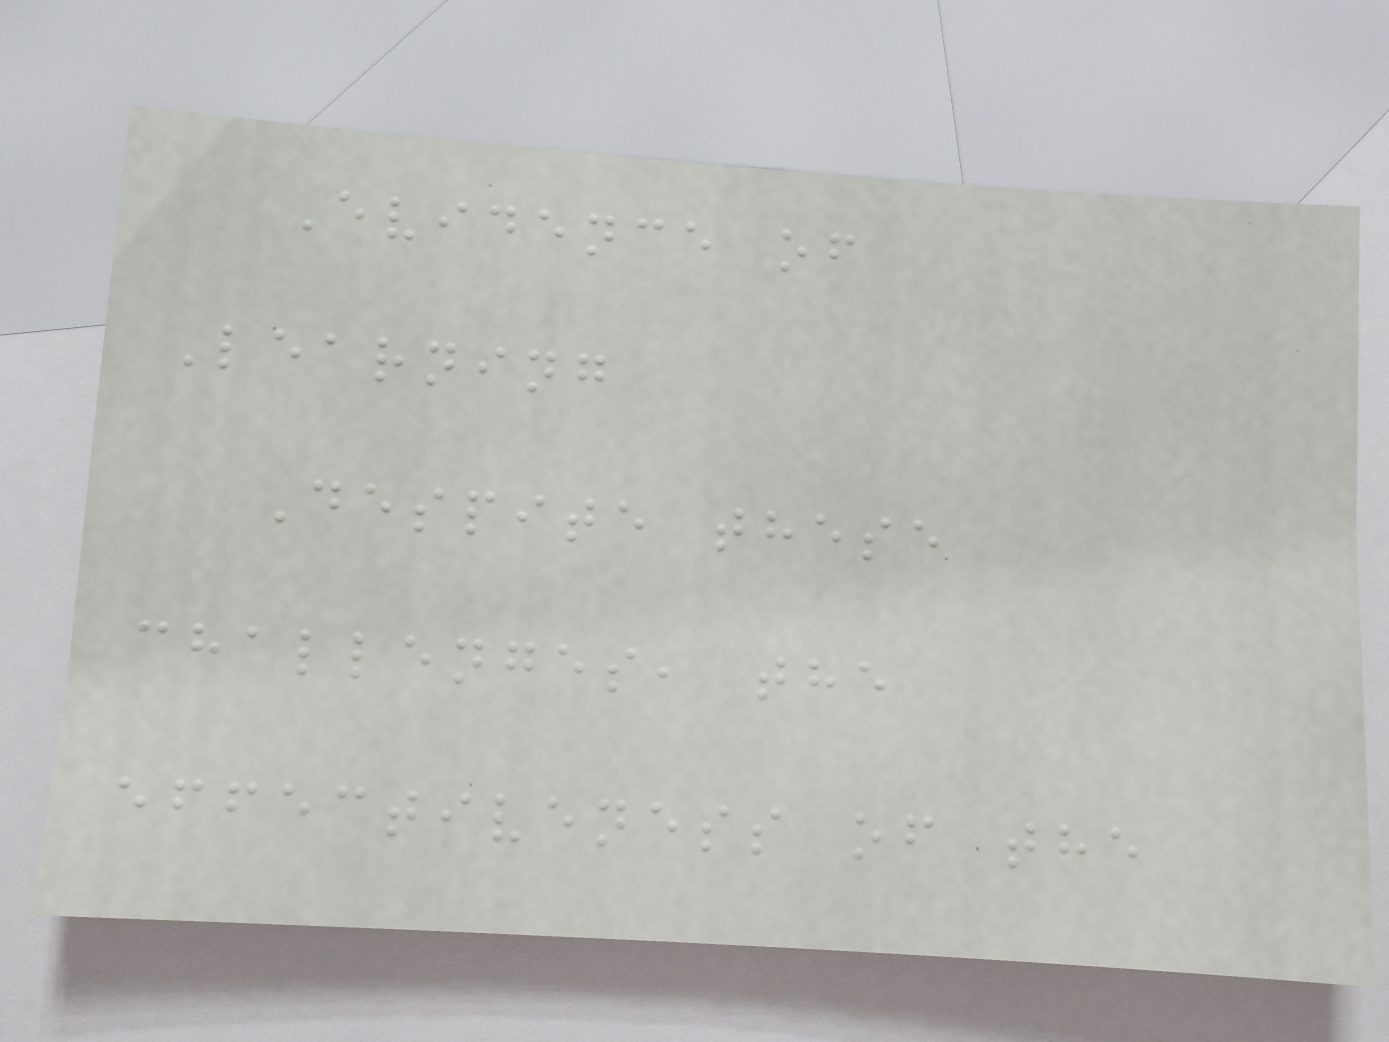Evidence of
Learning
Despite these
challenges, the
effectiveness of the
